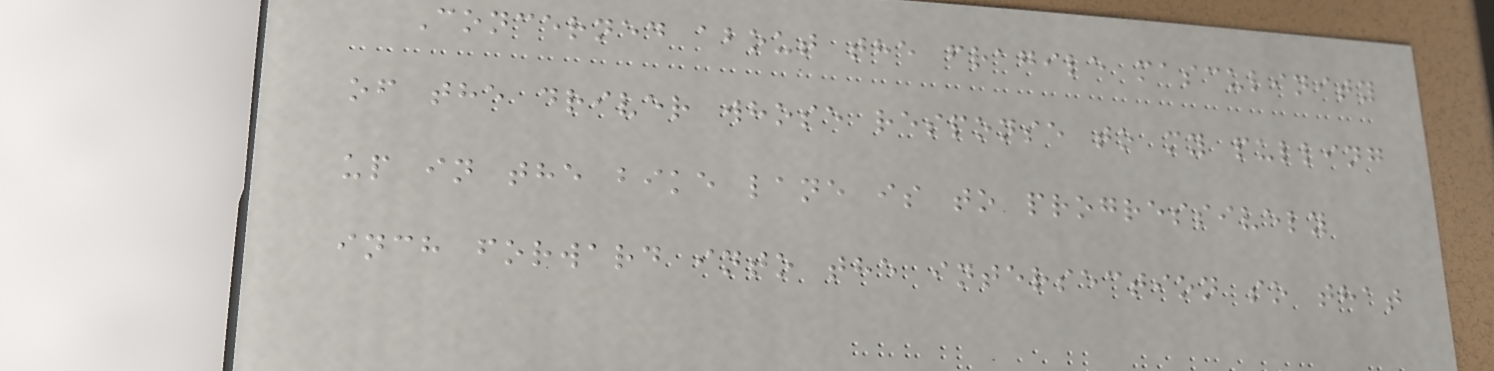Concerned about the fragile masculinity
of the driver whose response to my pulling
up in the bike lane is to progressively
inch forward into the intersection so that
